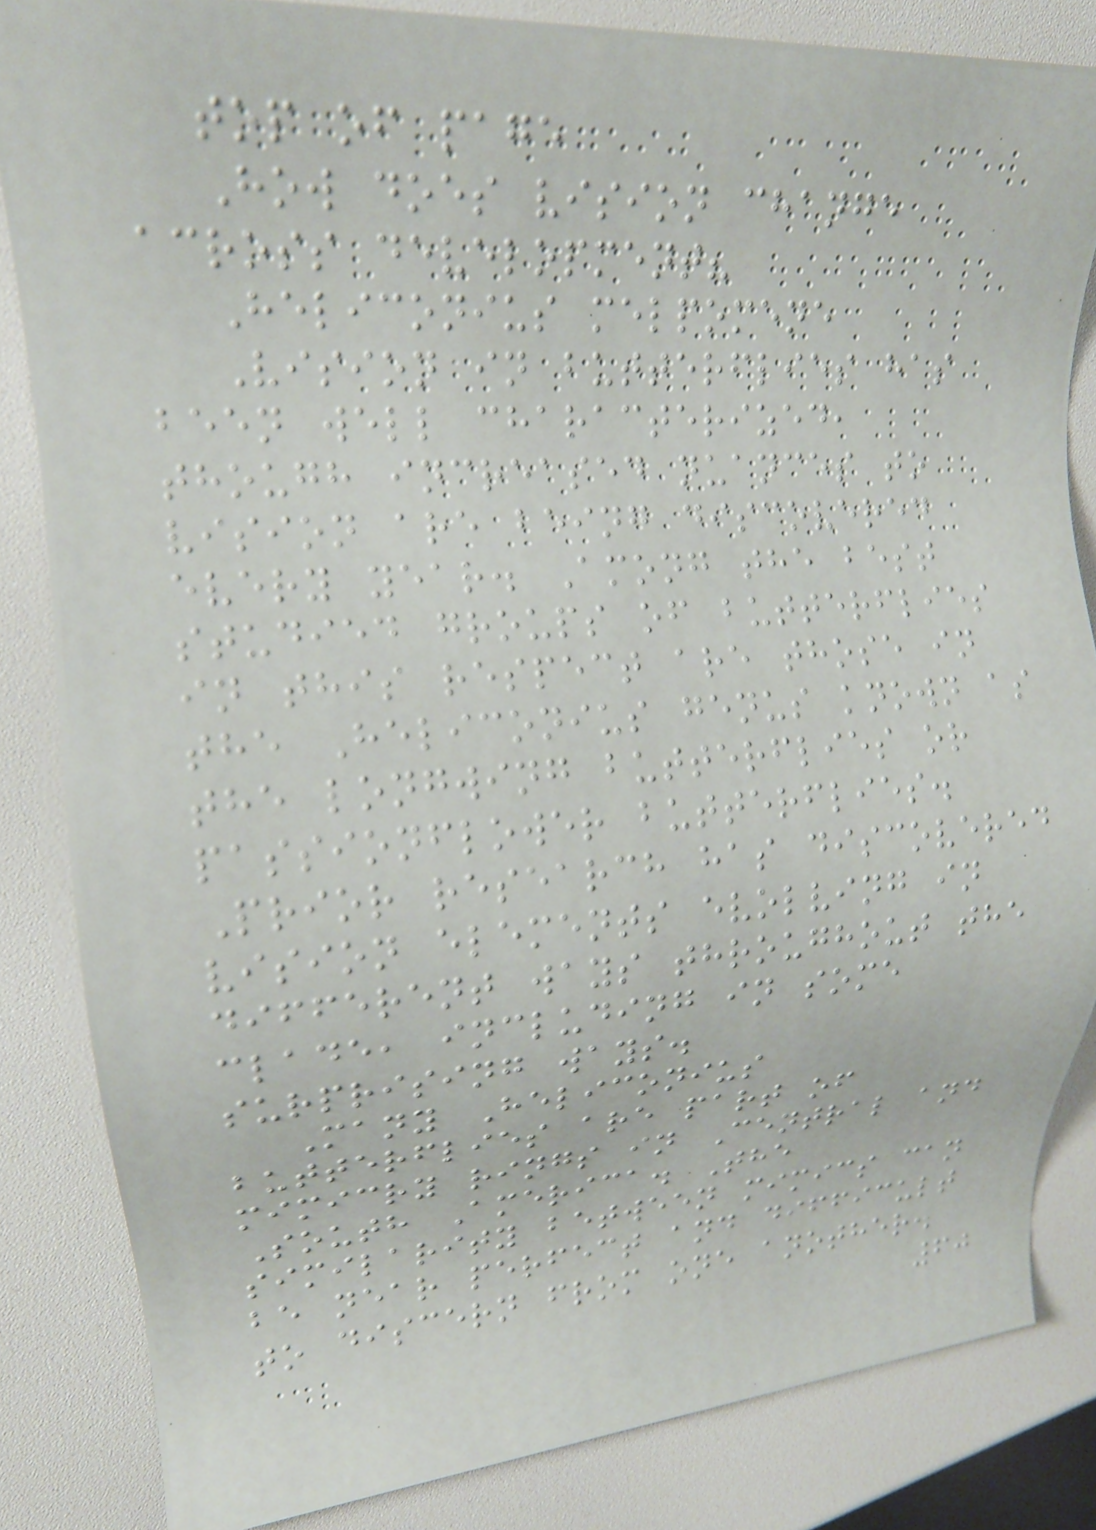top of page
How does vision change
across development?
Heliconius melpomene
Vision in butterflies has
been well characterized,
though increased nuances to
vision are being discovered
every year. Among the best
studied groups of butterflies
in this respect are those in
the Heliconius genus known as
the longwing butterflies or
passionflower butterflies.
Prior research has discovered
vision elements evolving in
different ways throughout the
clade, including in some
surprising ways.
Many Heliconius
butterflies are part of
mimicry rings in Central and
South America. The
similarity between mimics can
be near perfect and difficult
to discern from one another.
60
